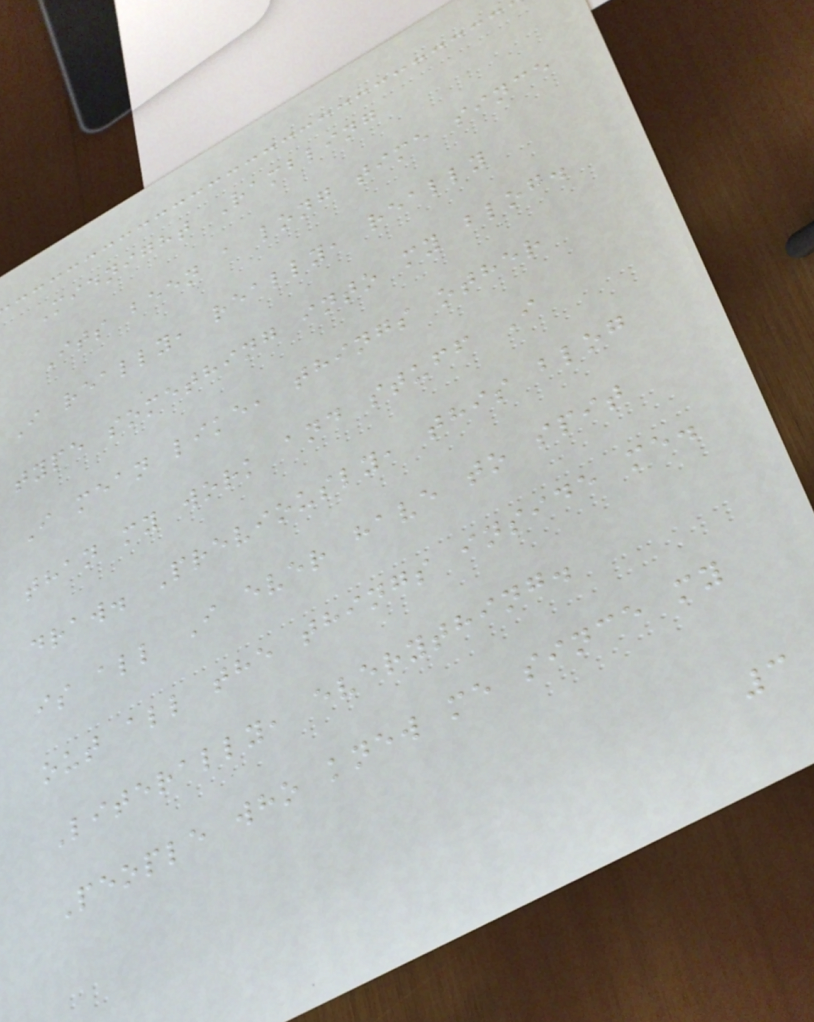Midnight Rambling
Its been a long time since
I really, really, really
type something into my blog.
I mean like, things other
than my work and stuff I
draw. Previously, this blog
is all I ever have to spit
out all the things inside me.
Literally, everything.
People who knew me since my
3
